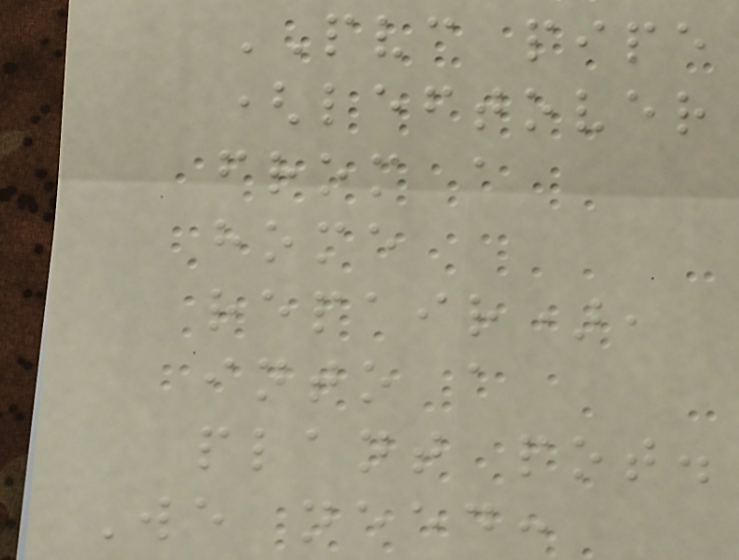PVC pipe
(leftover
from a
home
repair),
into a
plant pot.
We need:
